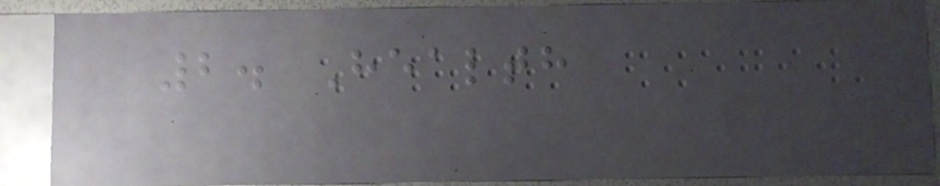2. Health
